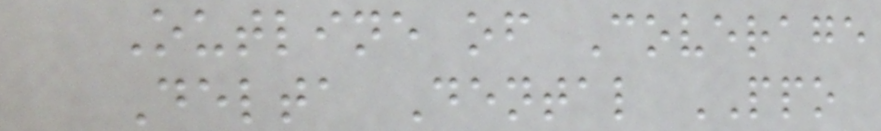Outline of Coverage
Delta Dental PPO
